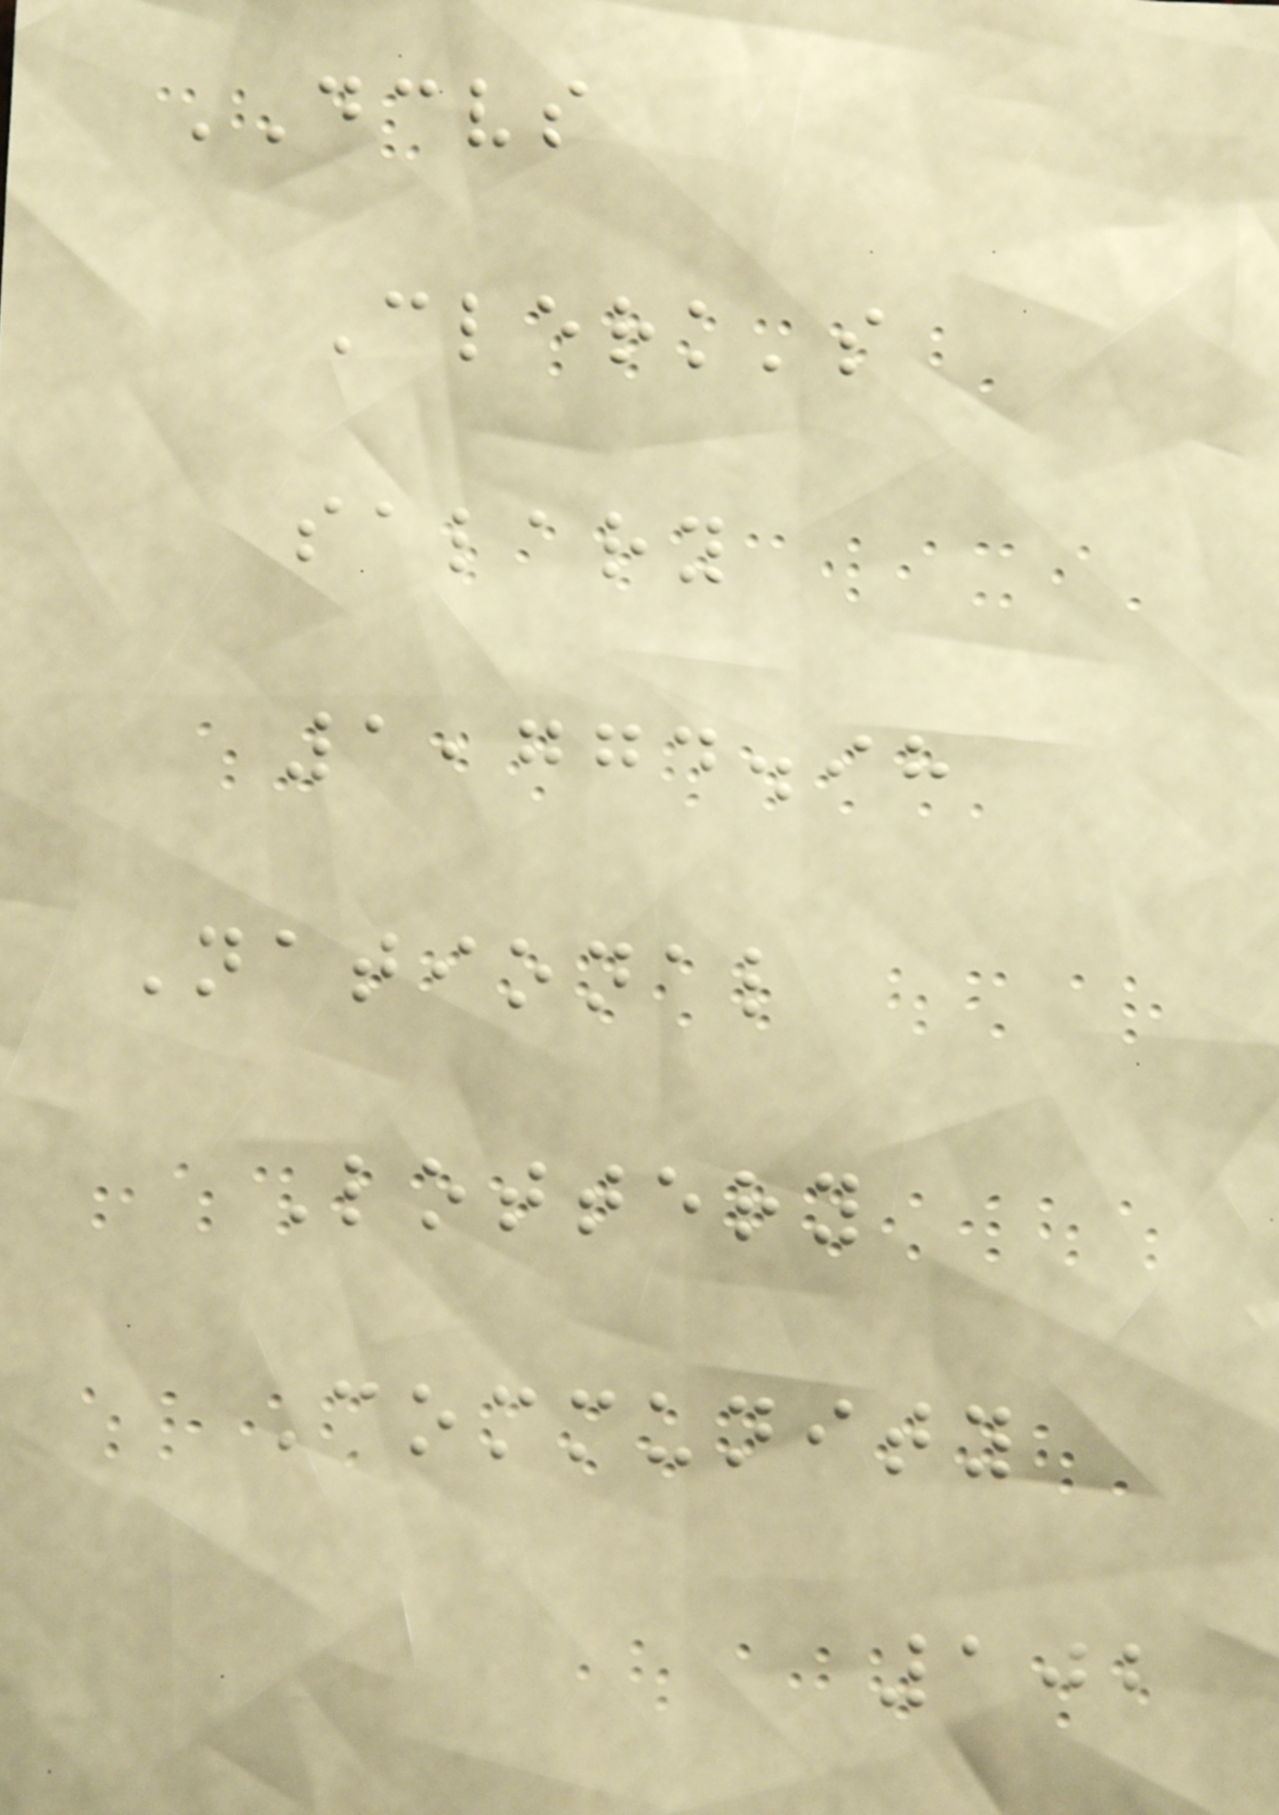DCVS
Clerk's
salary
1,774.98
National
Lottery
Community
102
